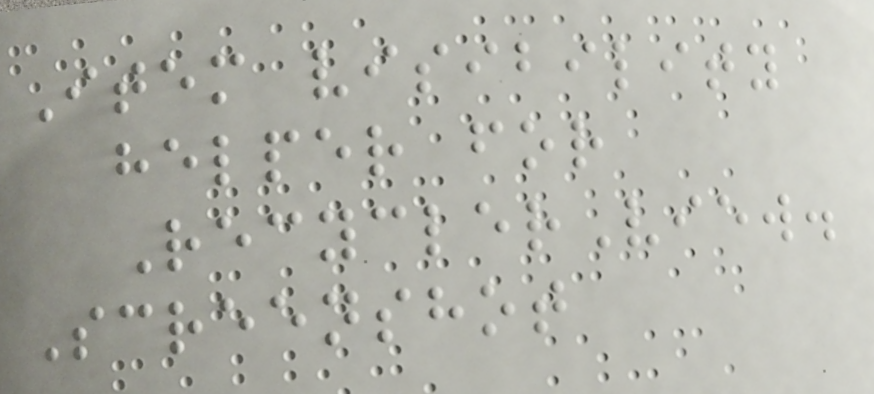Item visibility
helper for
RecyclerView.
Screenshot
